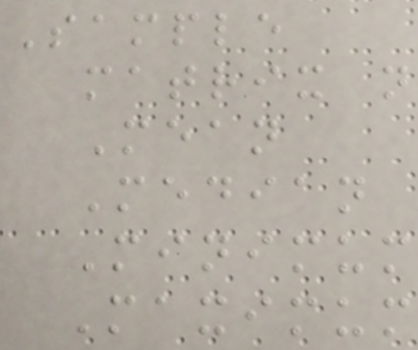Sample
matrix n
Mean
Median
Minimum
Maximum
